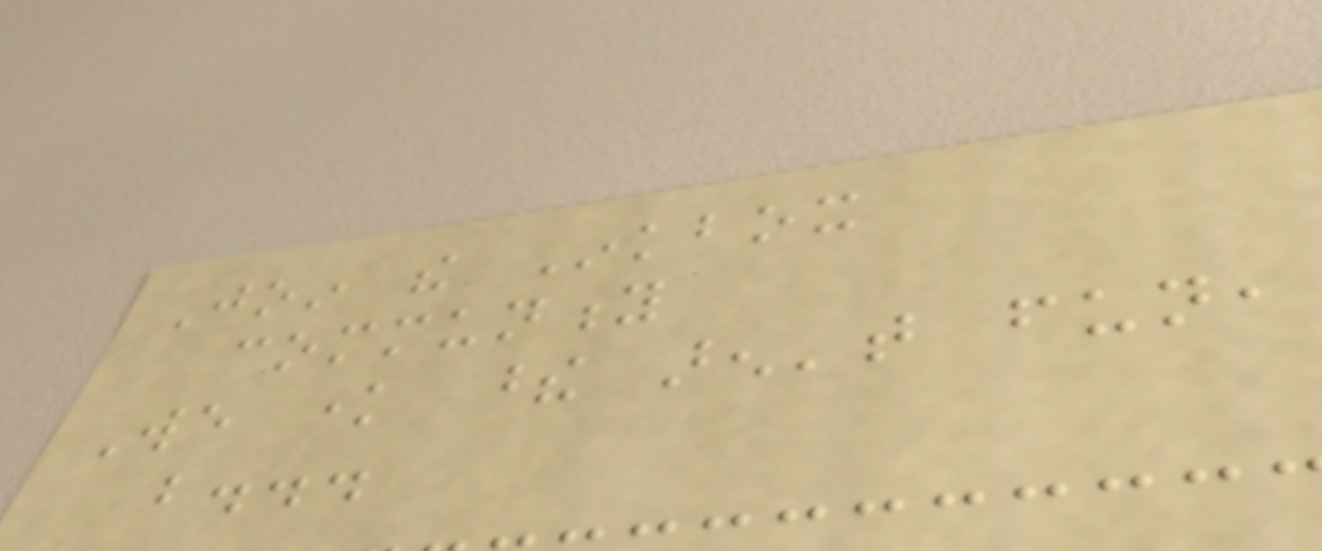Join the Inkbox
community
We know these aren't fun,
but...
